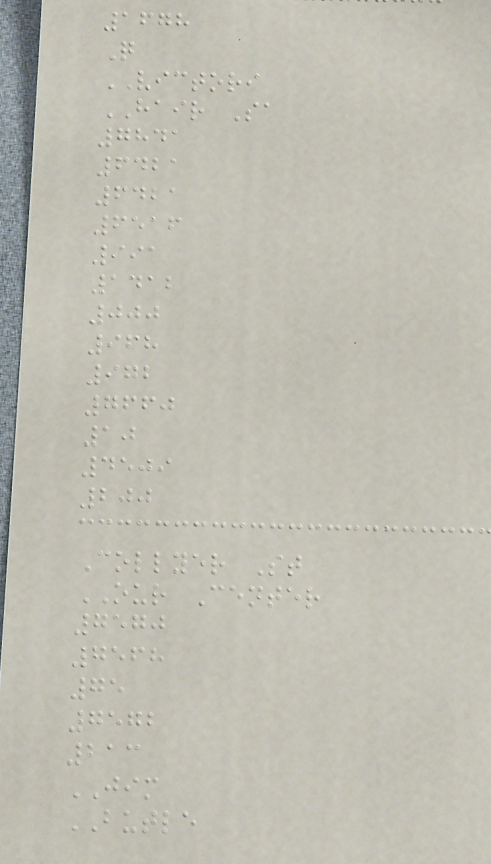1678
Q
VICTORI
HAIR Sa
7841
6421
6421
6516
991
1412
000
968
972
7660
10
4509
200
Collyer St
OUR Center
7570
7568
75
7572
213
JIM
BUTLE
